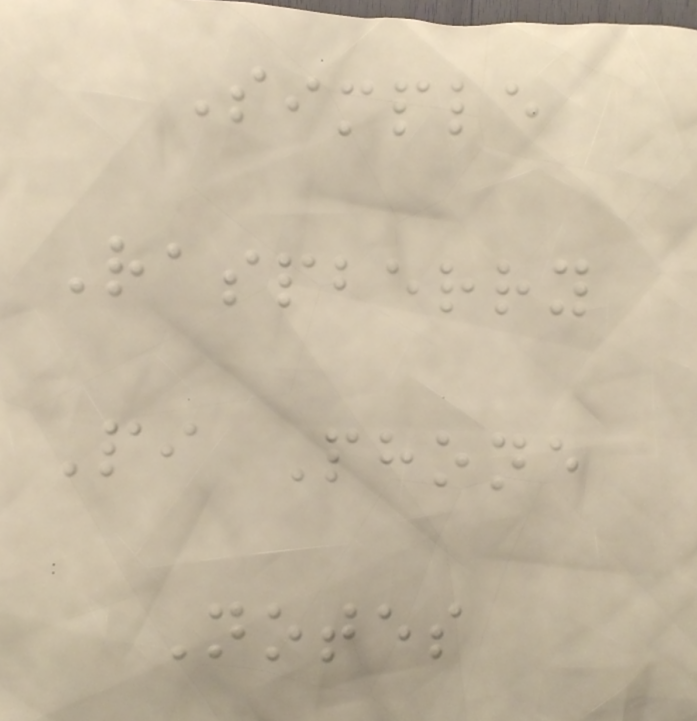Simple
Raspberry
Pi Phone
Notes
